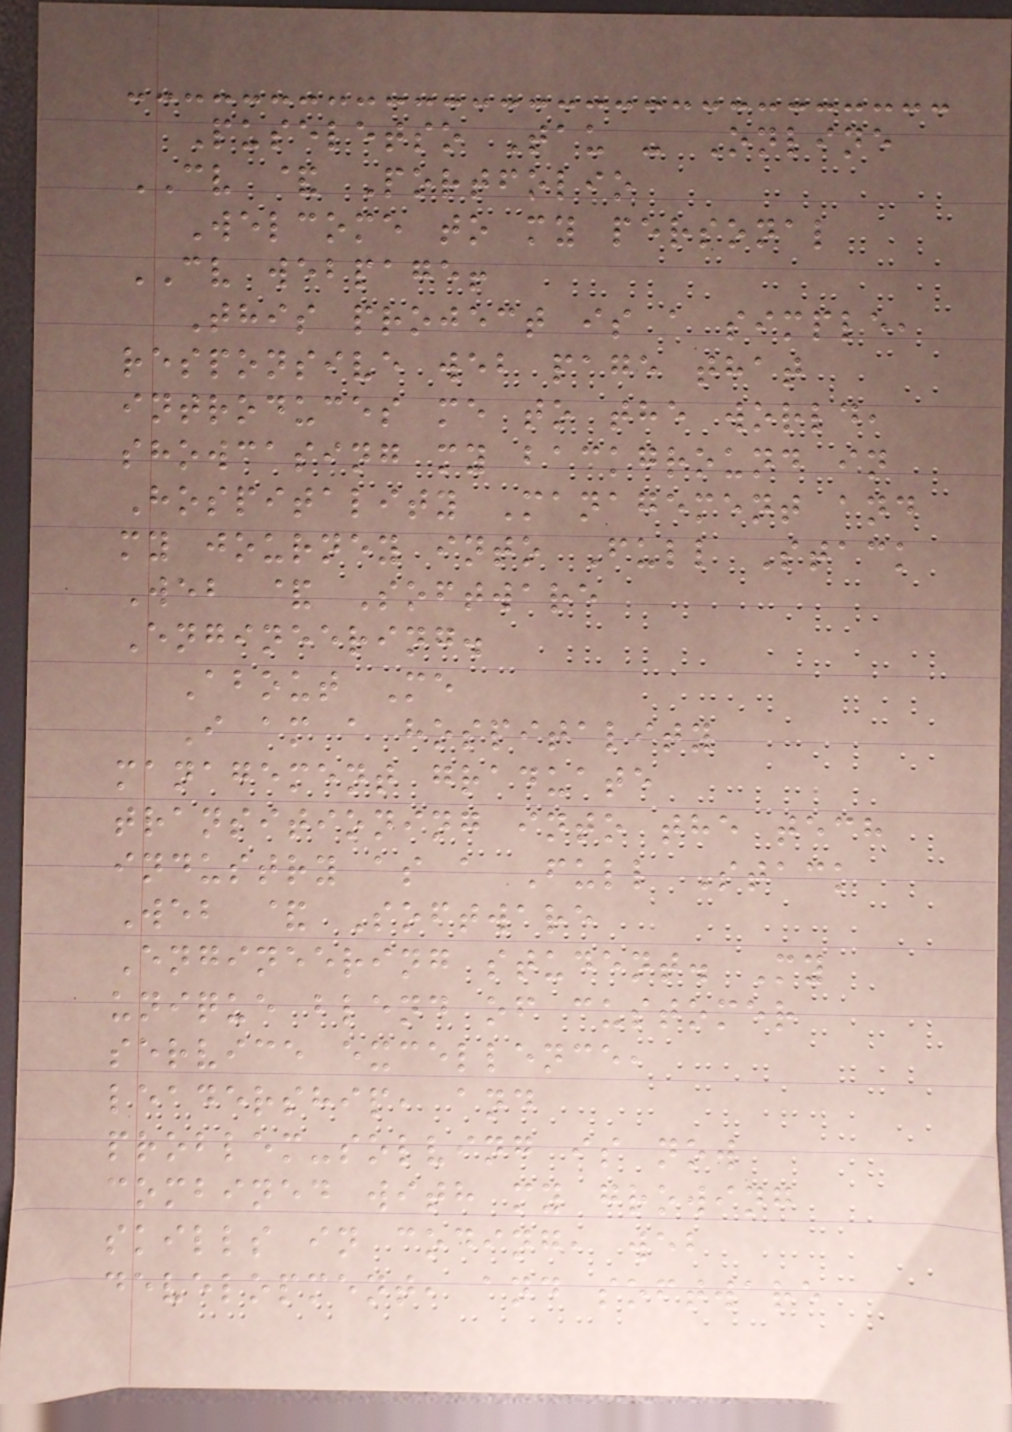Puseletso Tau - Online
CV & Portfolio
Welcome to my personal
CV webpage!
This project is a simple,
responsive web page that
introduces me to the world,
showcasing my background in
Hospitality Management and
my journey into Full Stack
Web & Software
Engineering.
About Me
I am a hospitality
management graduate
transitioning into the tech
industry as a Full Stack
Web & Software
Engineering student. My
unique blend of customer
service excellence,
leadership, and
problem-solving is now
combined with my growing
skills in coding, web
development, and software
